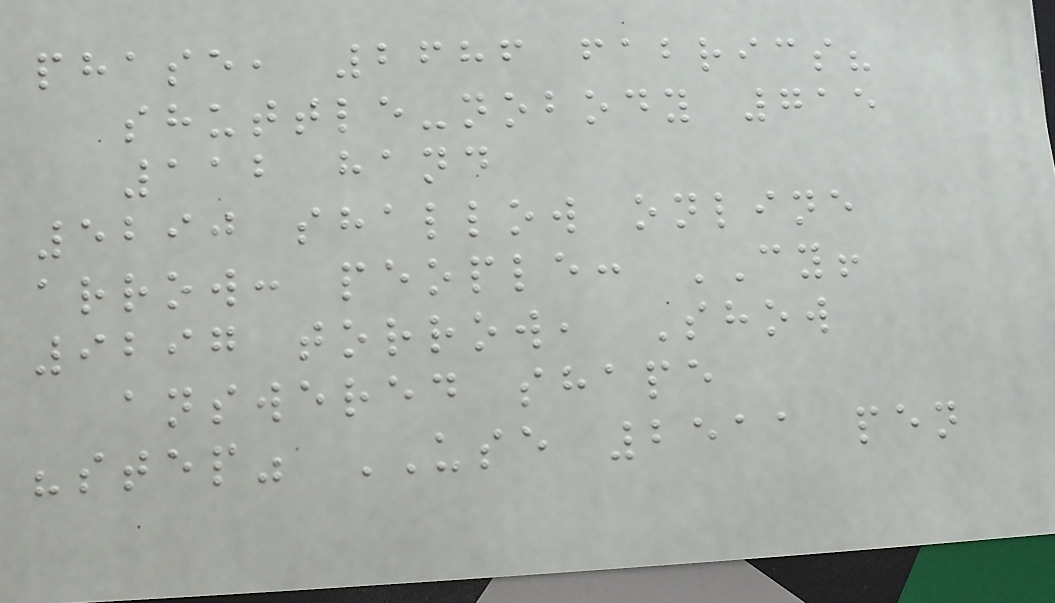phase, 2686 fabrics?
shuttle-nobody 715
112 hand
5290 shallow online
arrow: people: CY!
9297 torrow, Show
answered shape
"step" USE 2511 pen
